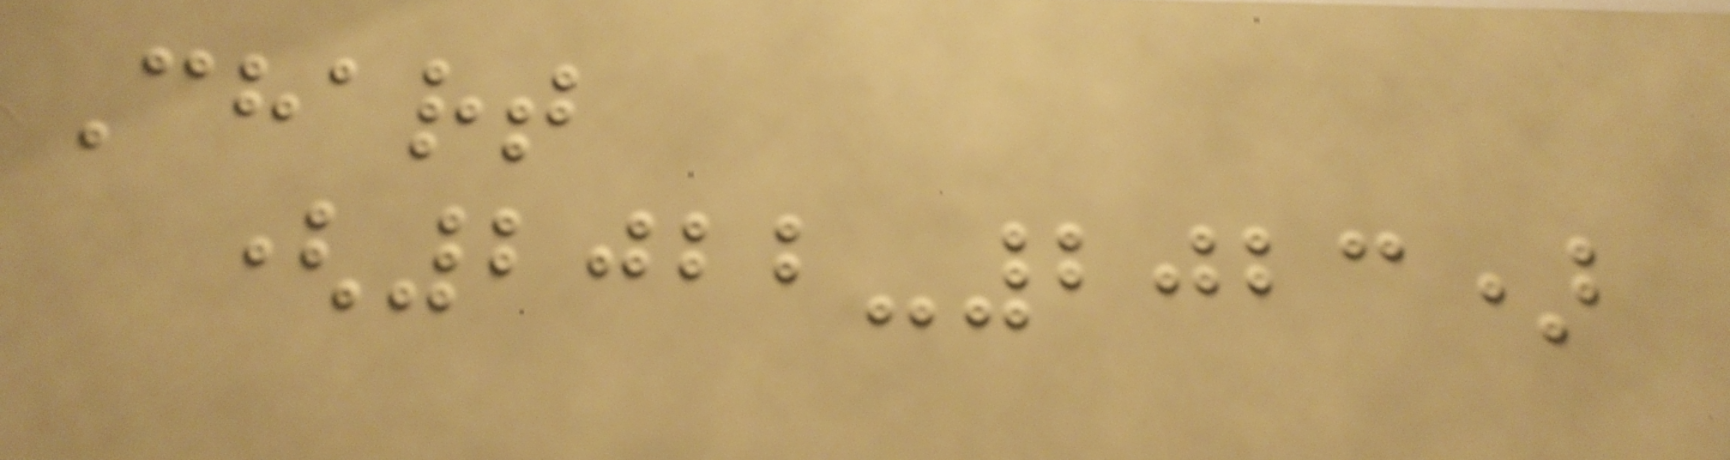Chart
(2022-2023)
